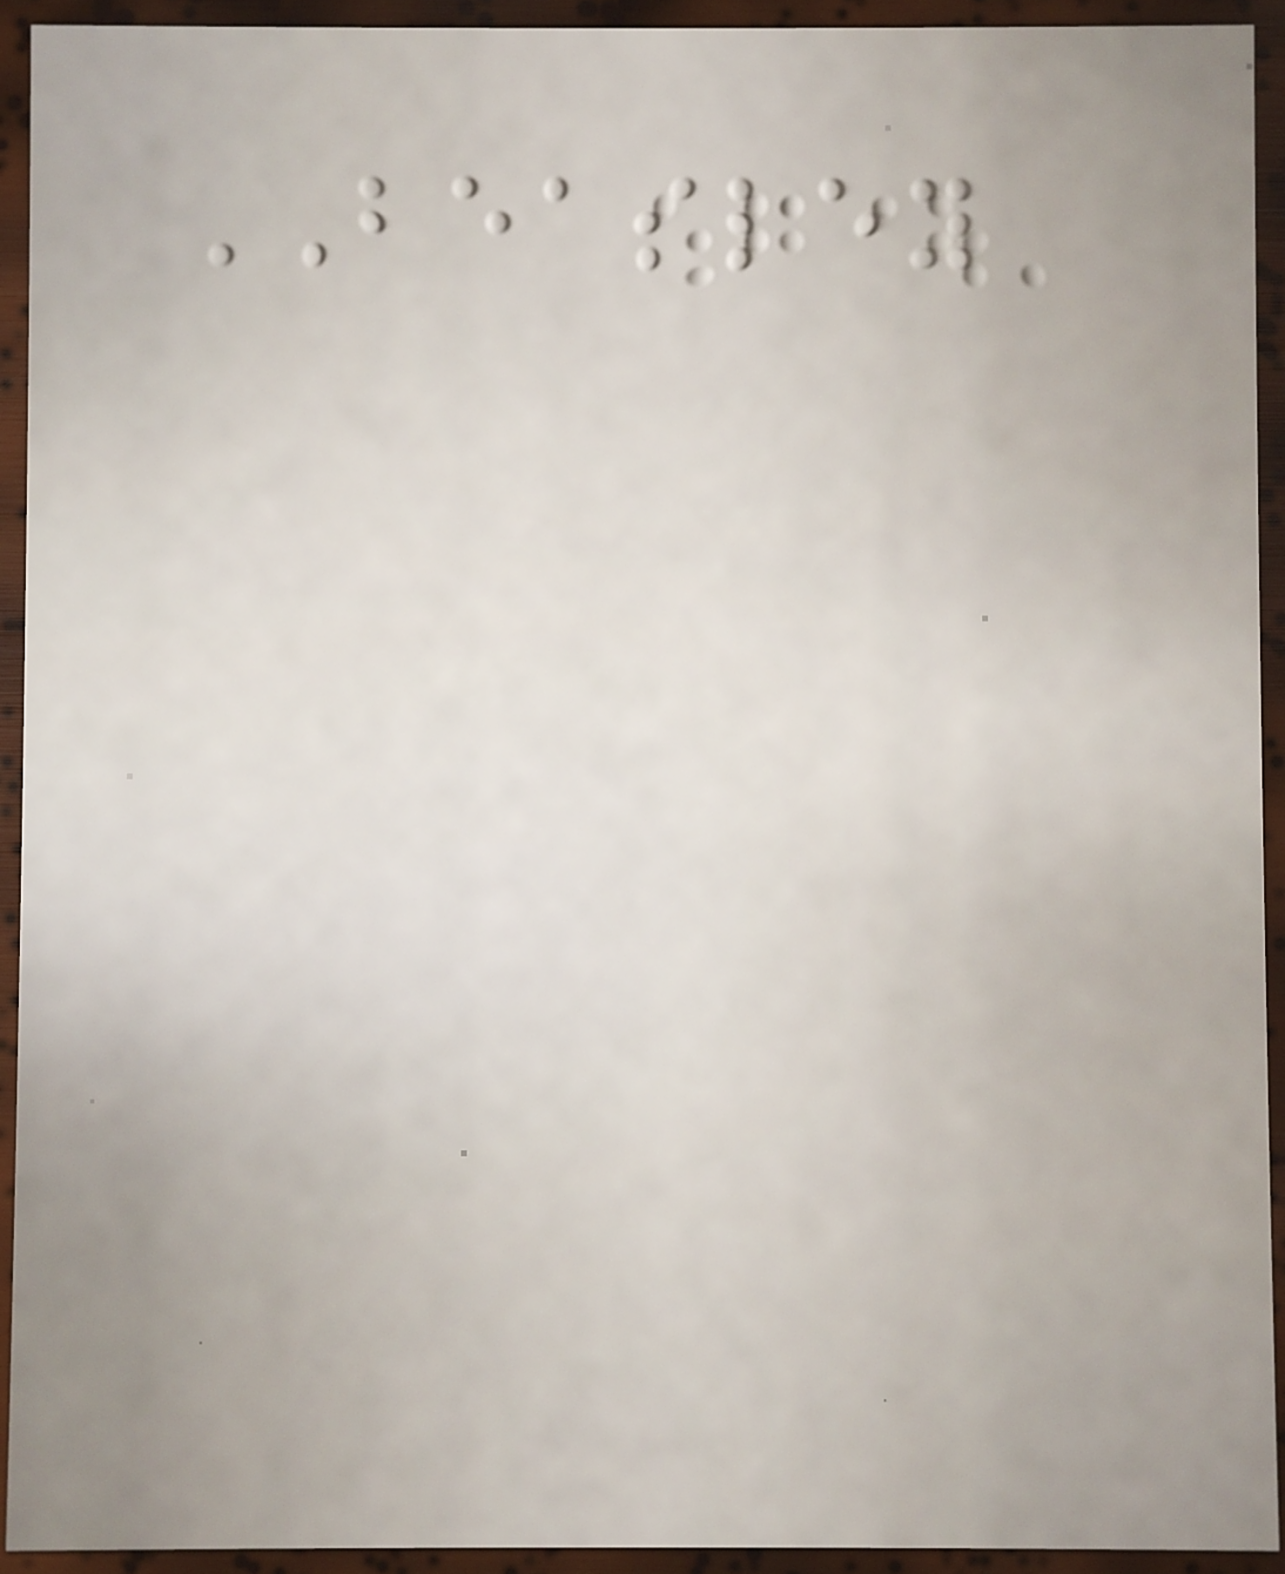BEASLEY
